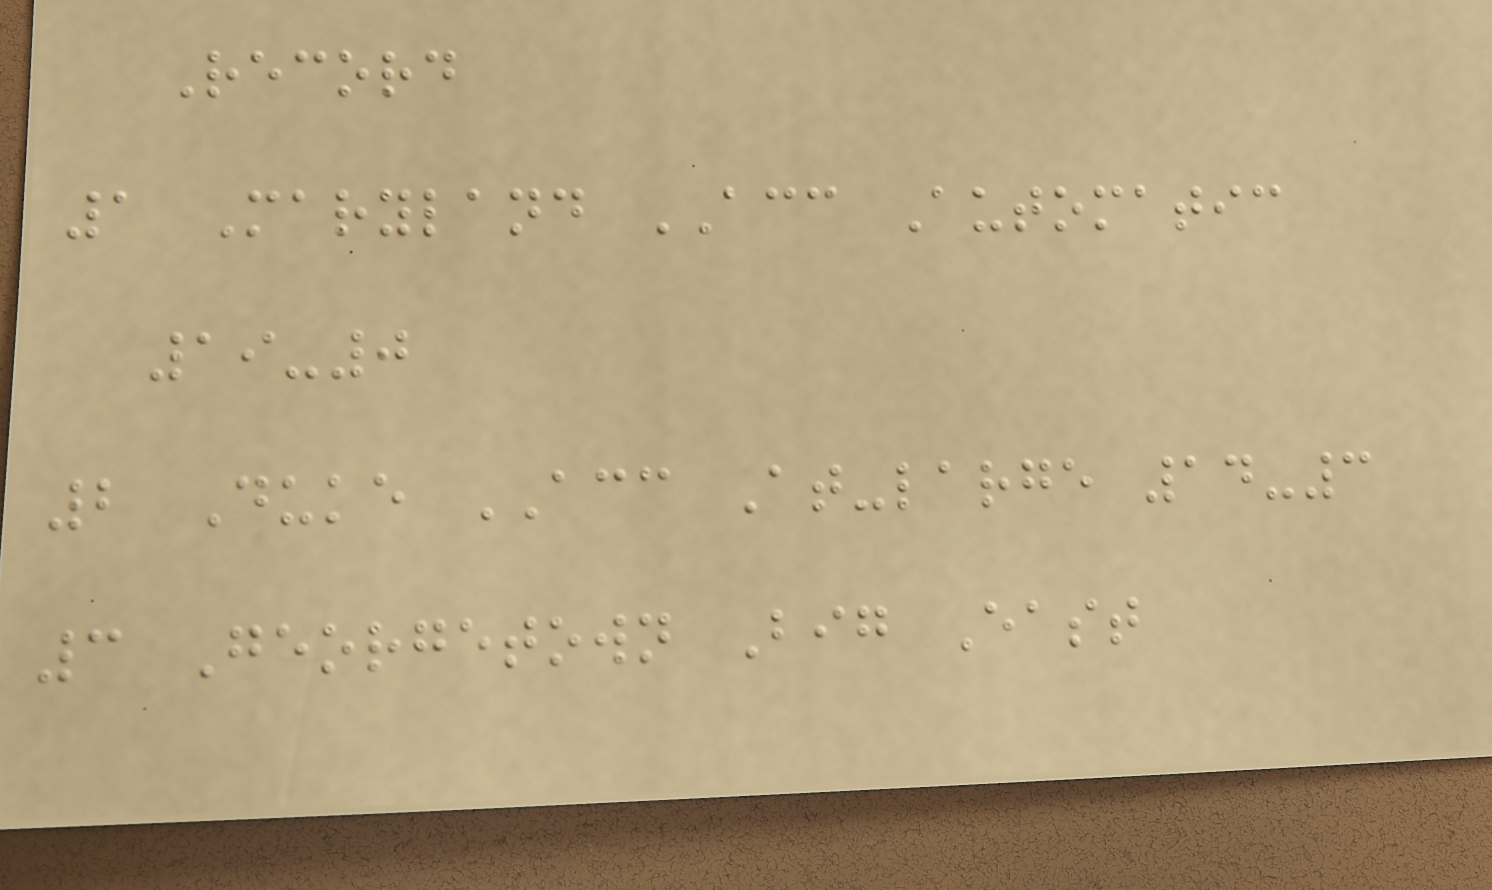Record
1 Maryland ACC Automatic
19-0
2 Duke ACC At-large 14-3
3 Georgetown Big East
